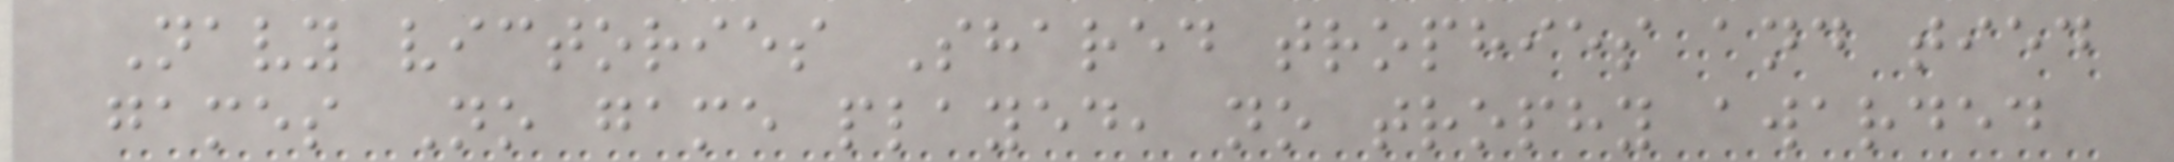Navy victories Shared trophies and tied
games No game played, no trophy awarded
